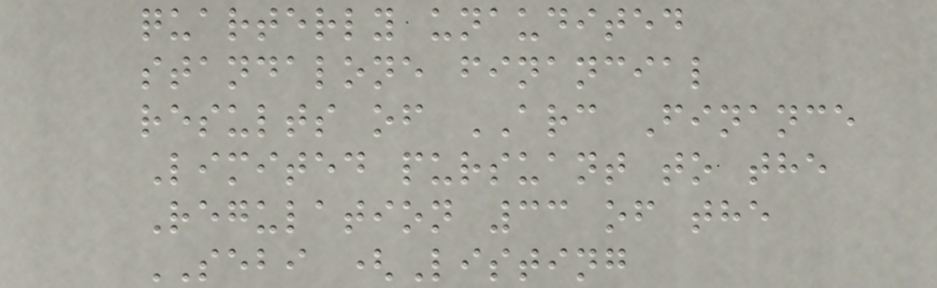quarterly unaudited
standalone financial
results of ARC Finance
Limited pursuant to the
Regulation 33 of the
SEBI (Listing
